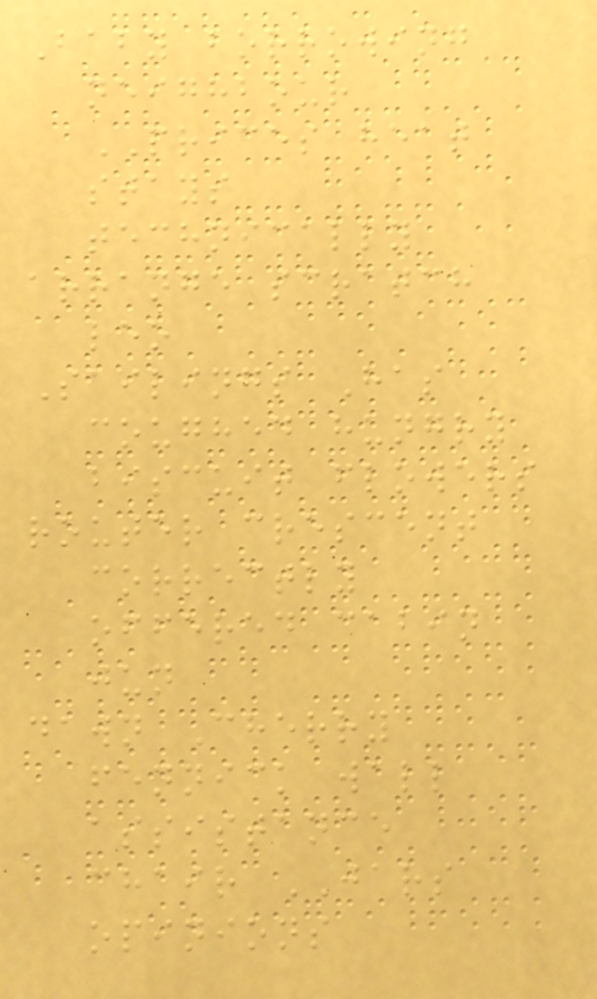Baby borrowing
neighbour
PRICES heat
stays
technically
arrange scratch
leo
Sailings Has
coughed hungry
biscuit flowers
router crescent
correctly
offered cabin
jun
dawn Cherry
fennick wall
assistance
chair JARS
opinions
